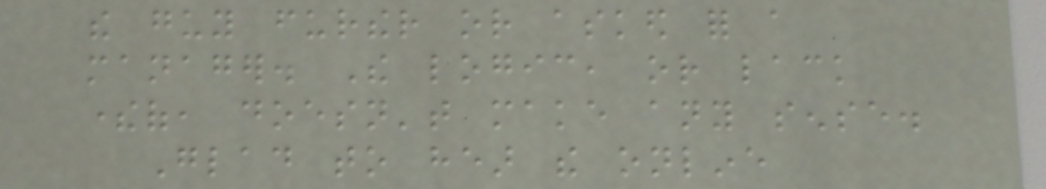the guy further or asked for a
manager. The logic, or lack
thereof, doesn't make any sense.
Glad to hear the online
